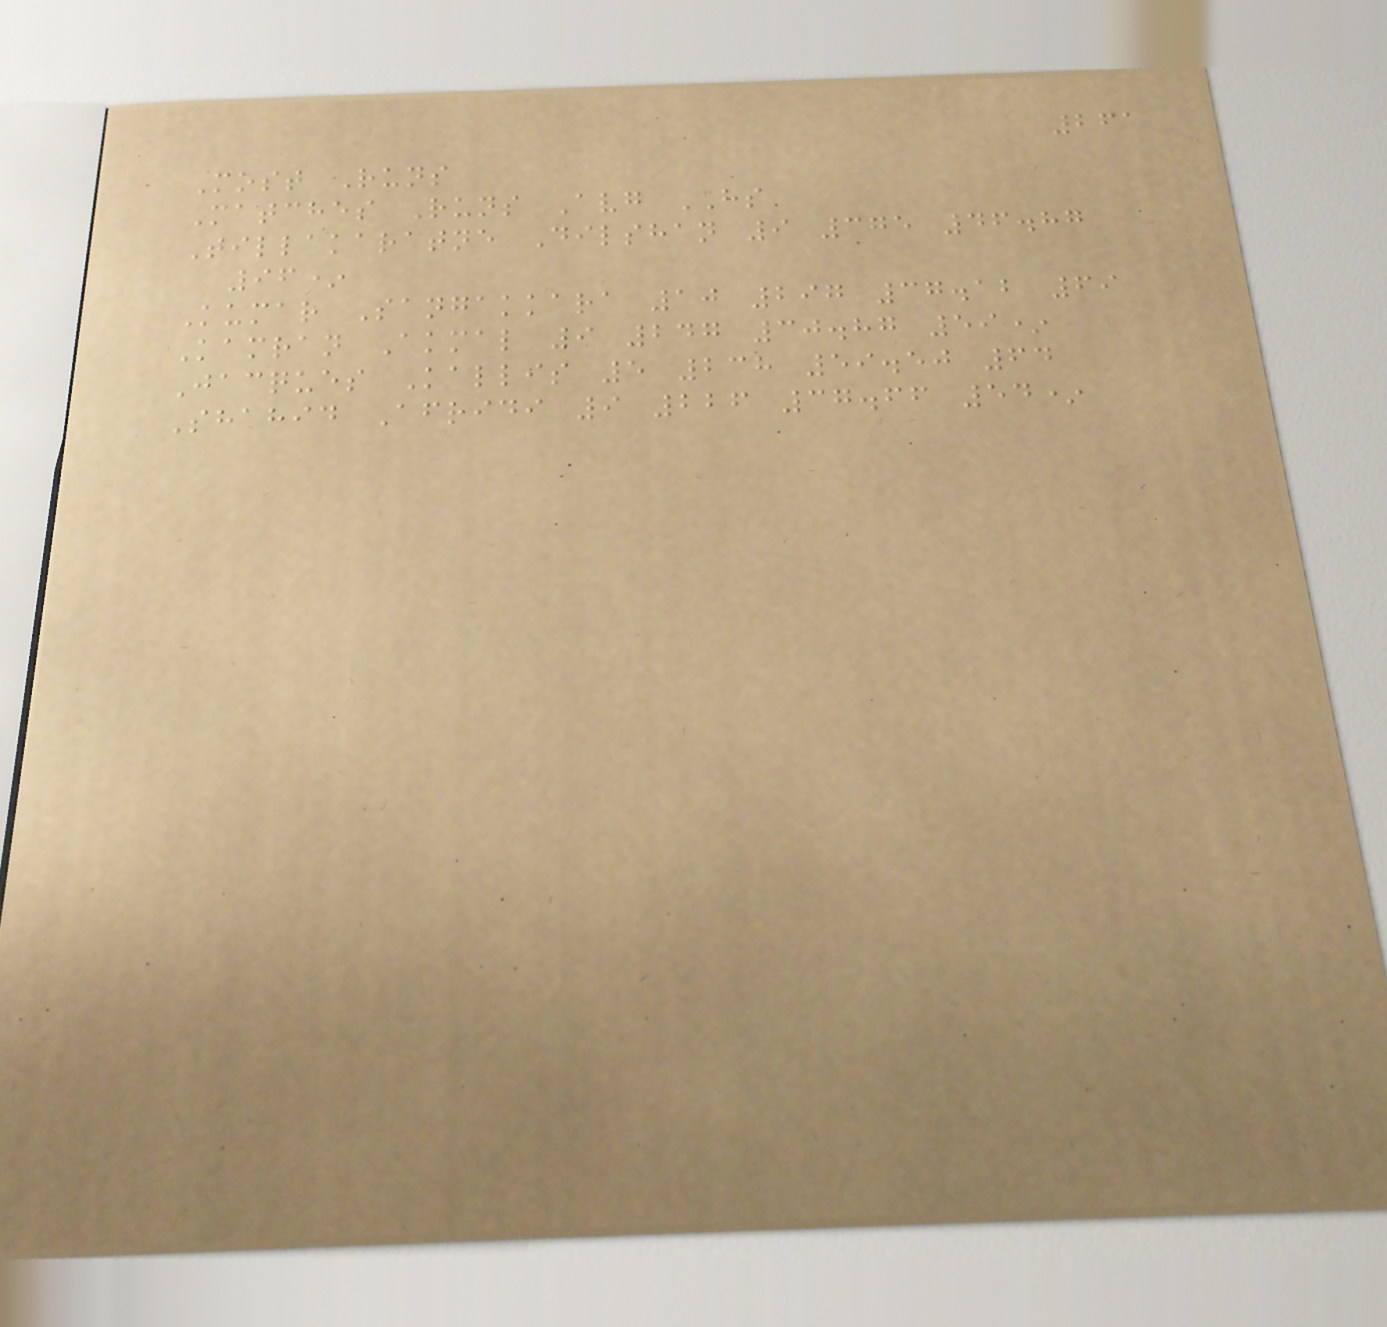261
Most Runs
Matches Runs Avg HS
Tillakaratne Dilshan 9 375 46.87
96*
Kumar Sangakkara 10 297 37.12 69
Kamran Akmal 9 247 30.87 59*
Jacques Kallis 5 238 59.50 64
Shahid Afridi 9 226 37.66 54*
